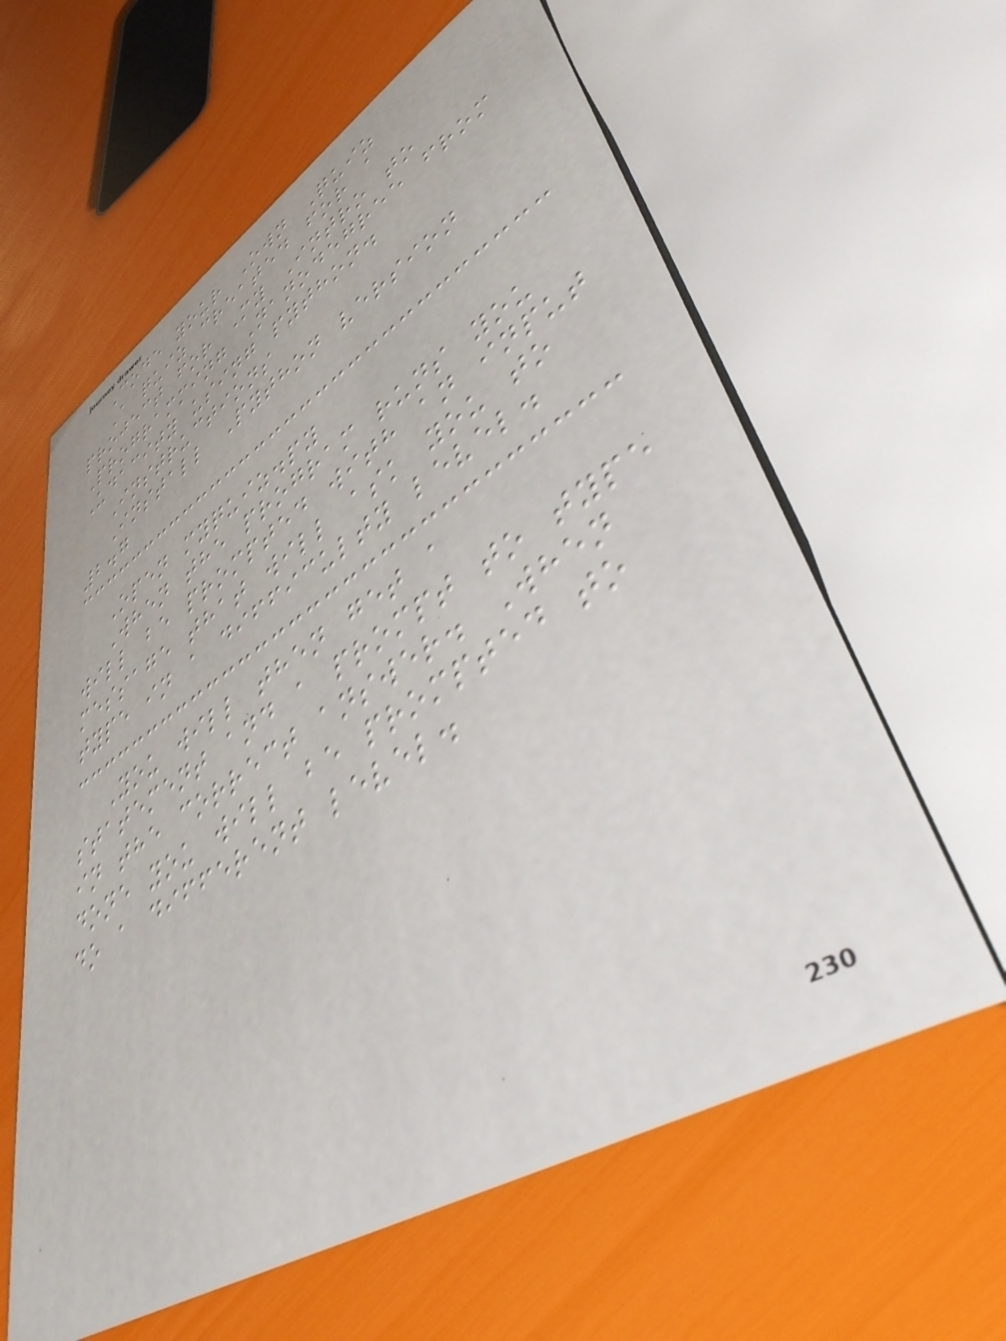Code your Own Quiz
A quiz created for a
project for My Intro to
Programming Nanodegree from
Udacity using python.
Instructions
Install Python version
2.7
Open myquiz.py
When the program runs you
will be prompted with an input
message that will ask you to
type in a difficulty level.
You will then get a
statement and a prompt to type
in the correct answer. When
done you will be prompted to
do a different level.
